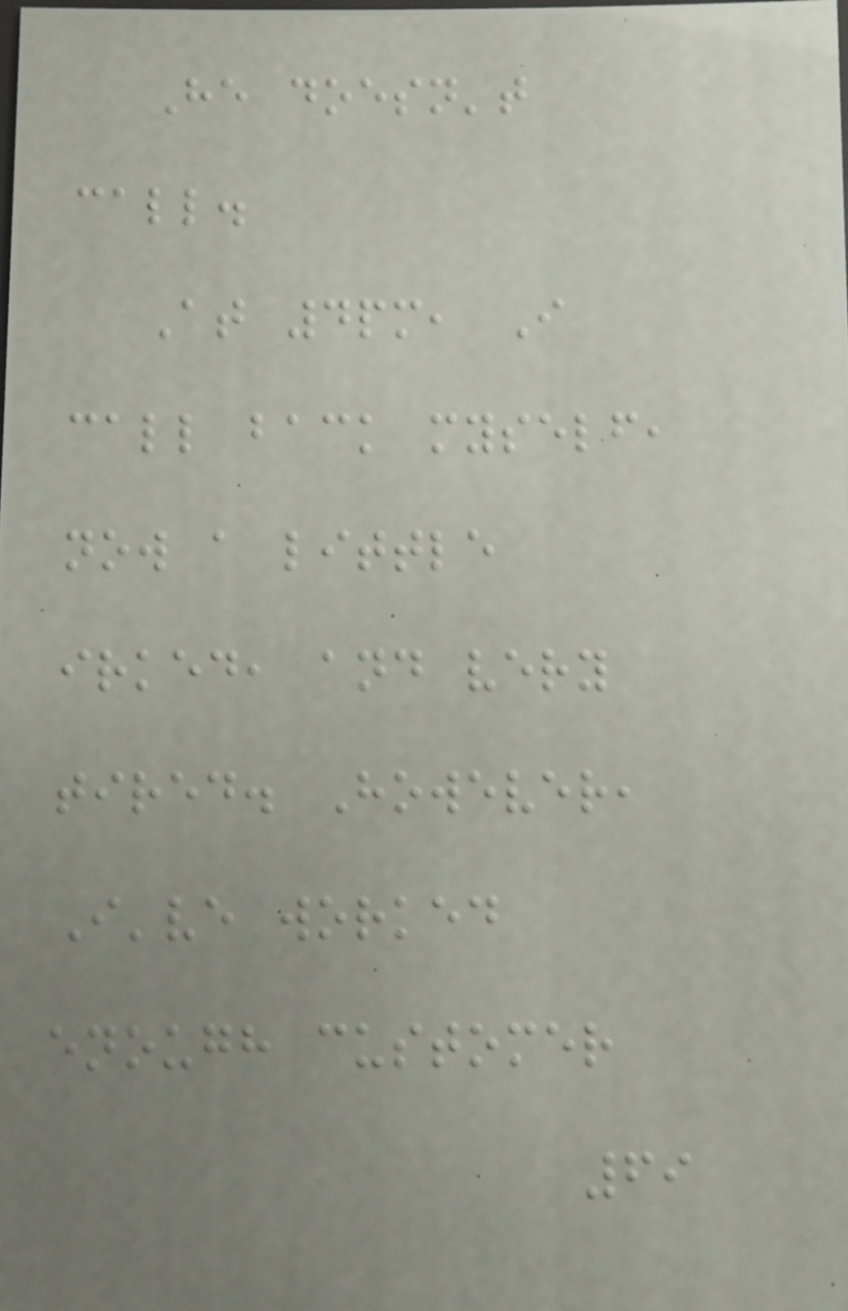He doesn't
call.
At 4pm, I
call back myself,
now a little
irked, and very
tired. However,
I've worked
enough customer
69
